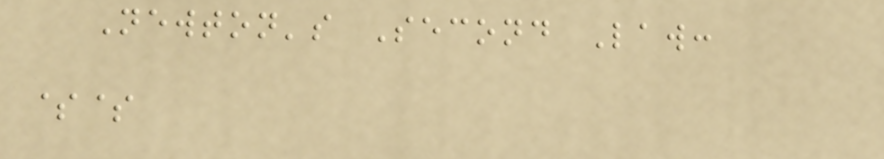Newton's Second Law:
$$
